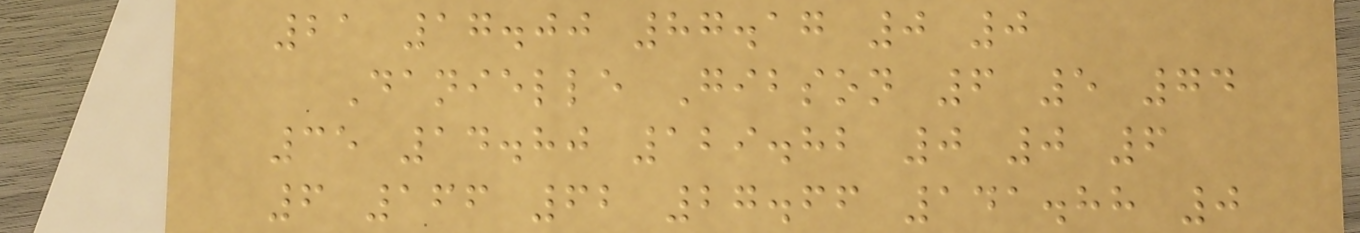21 17.00 87.17 0 0
Danielle Gibson 6 5 74
35 14.80 129.82 0 0 6
6 166 62 27.66 141.88 0
